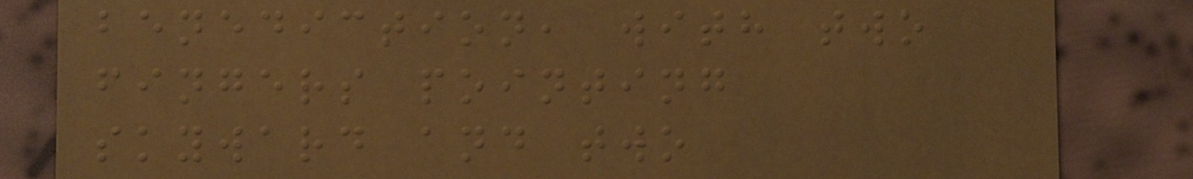benediction, with two
fingers pointing
skyward and two
